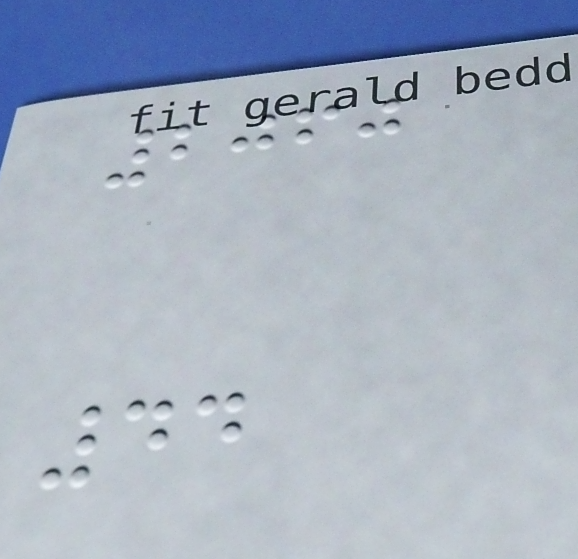2060
44
